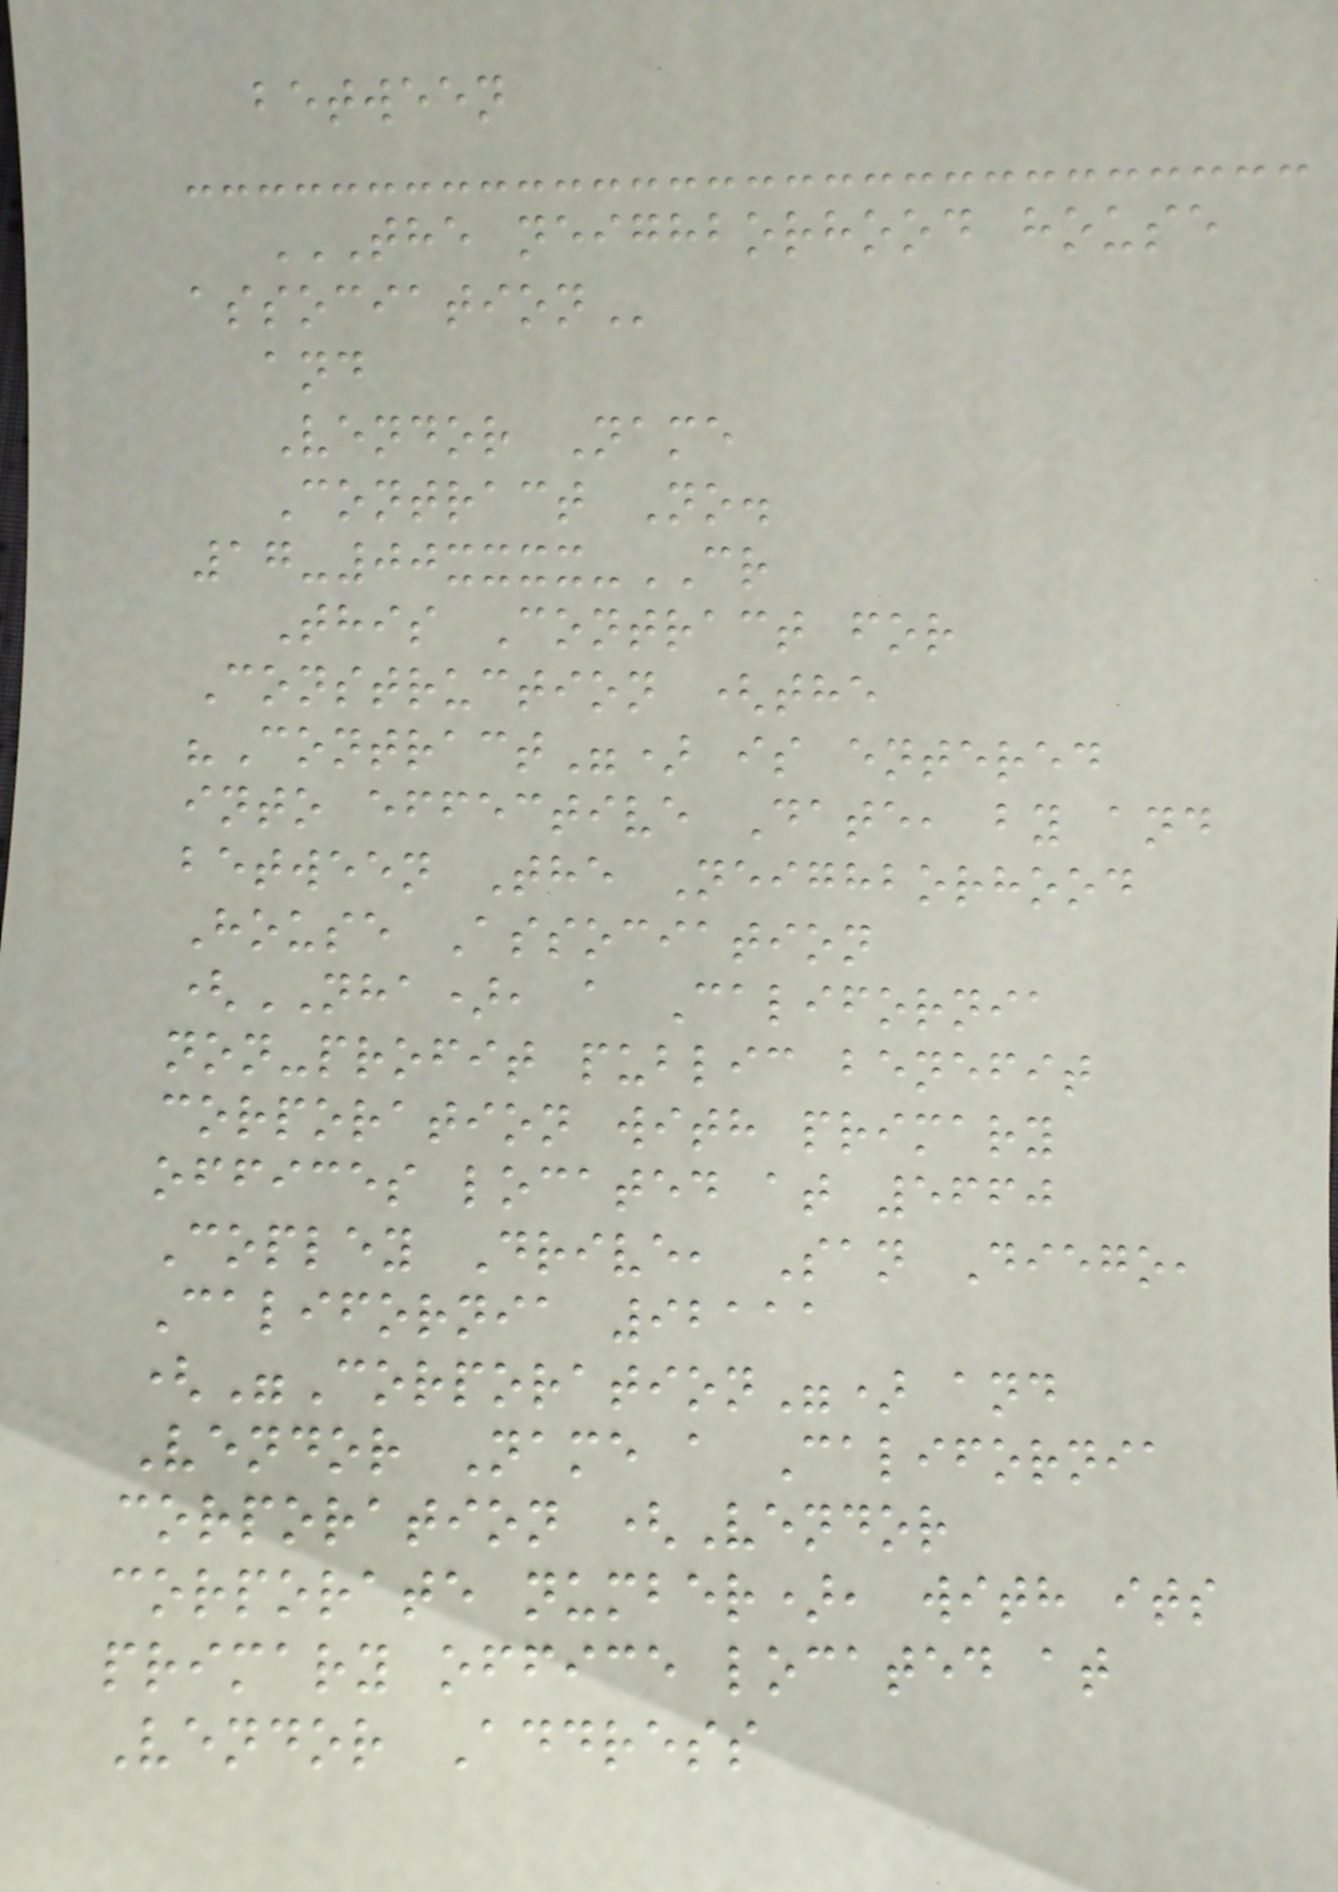between
THE NEIGHBORHOOD HOUSE
ASSOCIATION
and
Vendor Name
Contract No.
17-00xxxx-CR
This Contract for
Construction (the
"Contract") is entered
into effective Date, by and
between The Neighborhood
House Association
(NHA), a California
non-profit public benefit
corporation with primary
offices located at 5660
Copley Drive, San Diego,
California 92111
("Corporation") and
Vendor Name a California
corporation (Vendor
corporate number), with its
primary office located at
Vendor Address
